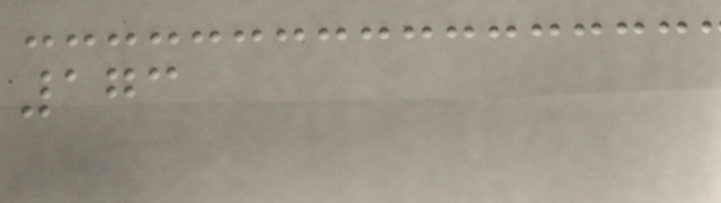173
